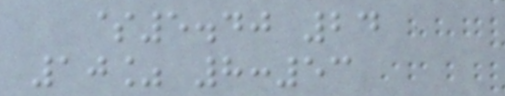$5.40 24
10% 8:53
